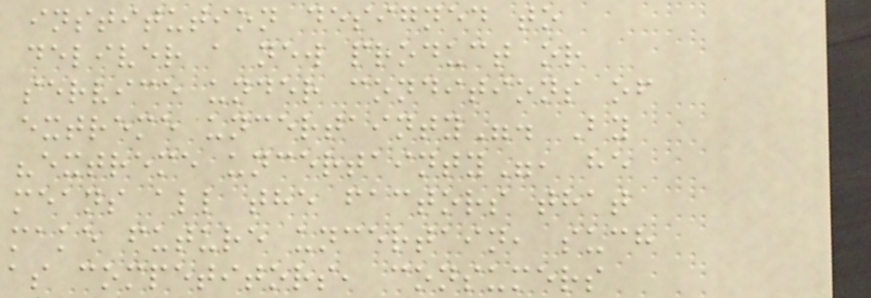institution designed to
deliver a new product or
service under conditions of
extreme uncertainty". By
"extreme uncertainty", he
means all the factors that
make future uncertain, such
as competitors, consumers
